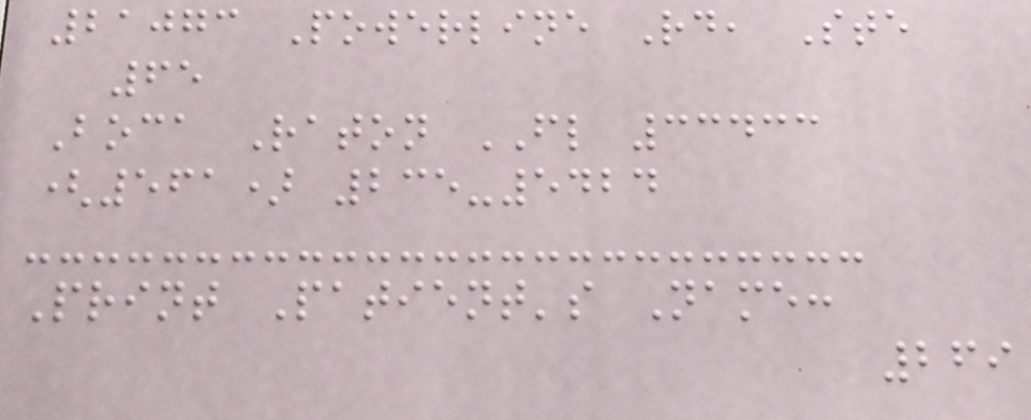21073 Powerline Rd, Ste
65
Boca Raton FL 33433
(561) 235-5424
Print Patient's Name:
269
